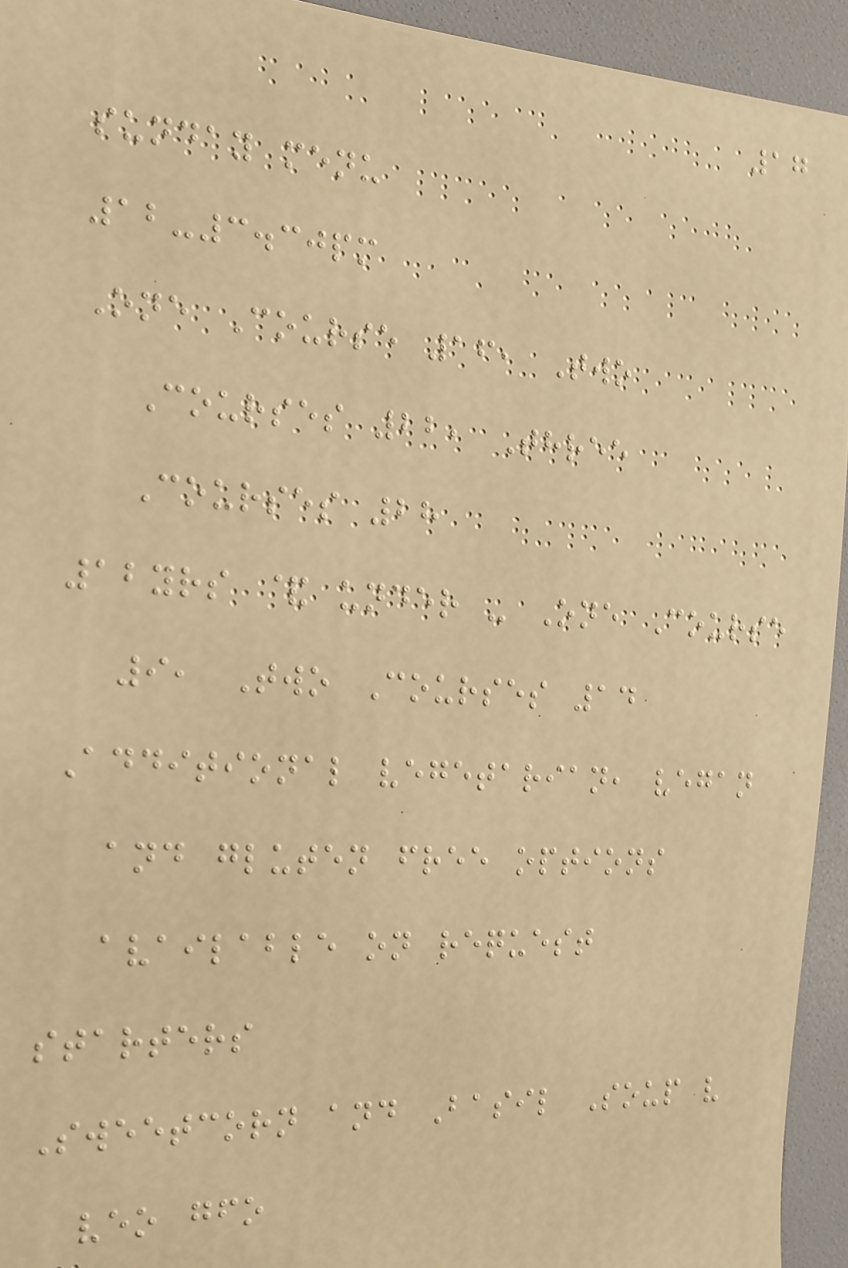17
sunday menu
12-3.30pm
One Course 16, Two
Courses 22, Three
Courses 28
12yrs & under - One Course
9, Two Courses 14
Additional vegetarian, vegan
and gluten free options
available on request
starters
Sweetcorn and Basil Soup v
veo gfo
